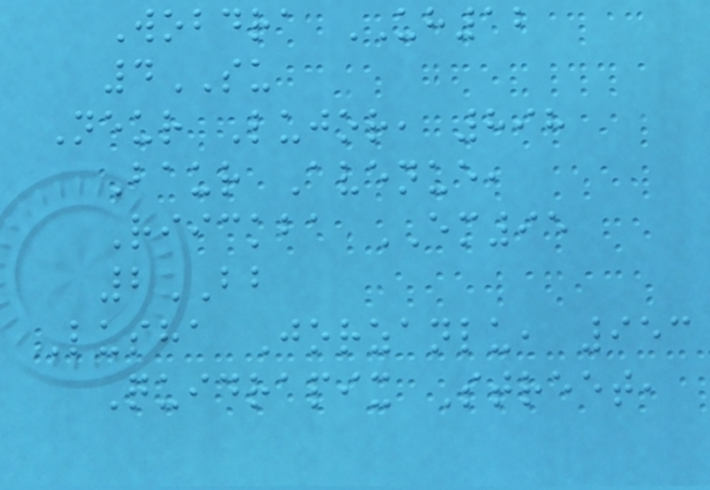Wobdra UH12
4SU
Neur Lujor, 898
Baur Avenue,
Riickba EM95
2BB
Lusha Jorzanlu, 953
Quidrapix Street,
